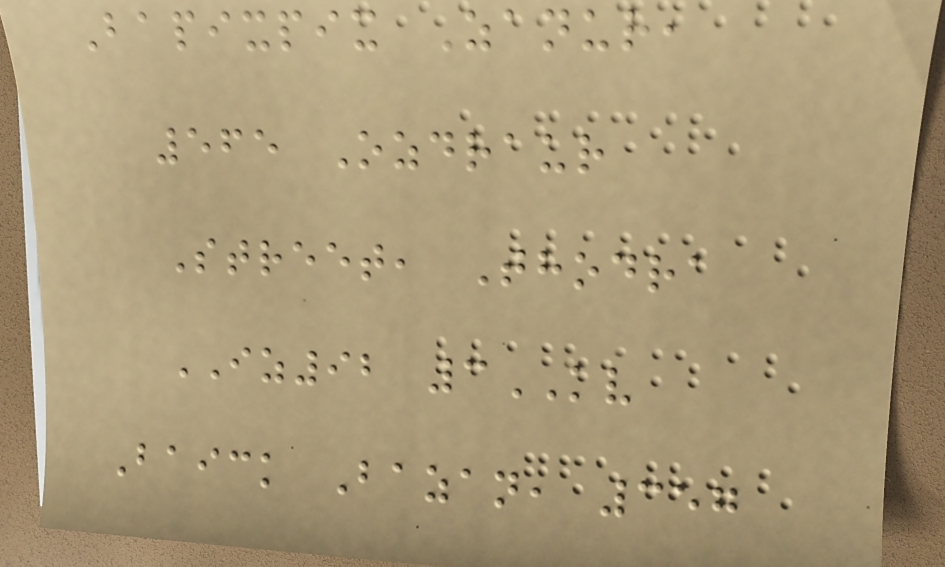Bapixpix Zanur,
565 Ozdraur
Street, Thodra
IZ92 3KV
Baick Bazan, 357
